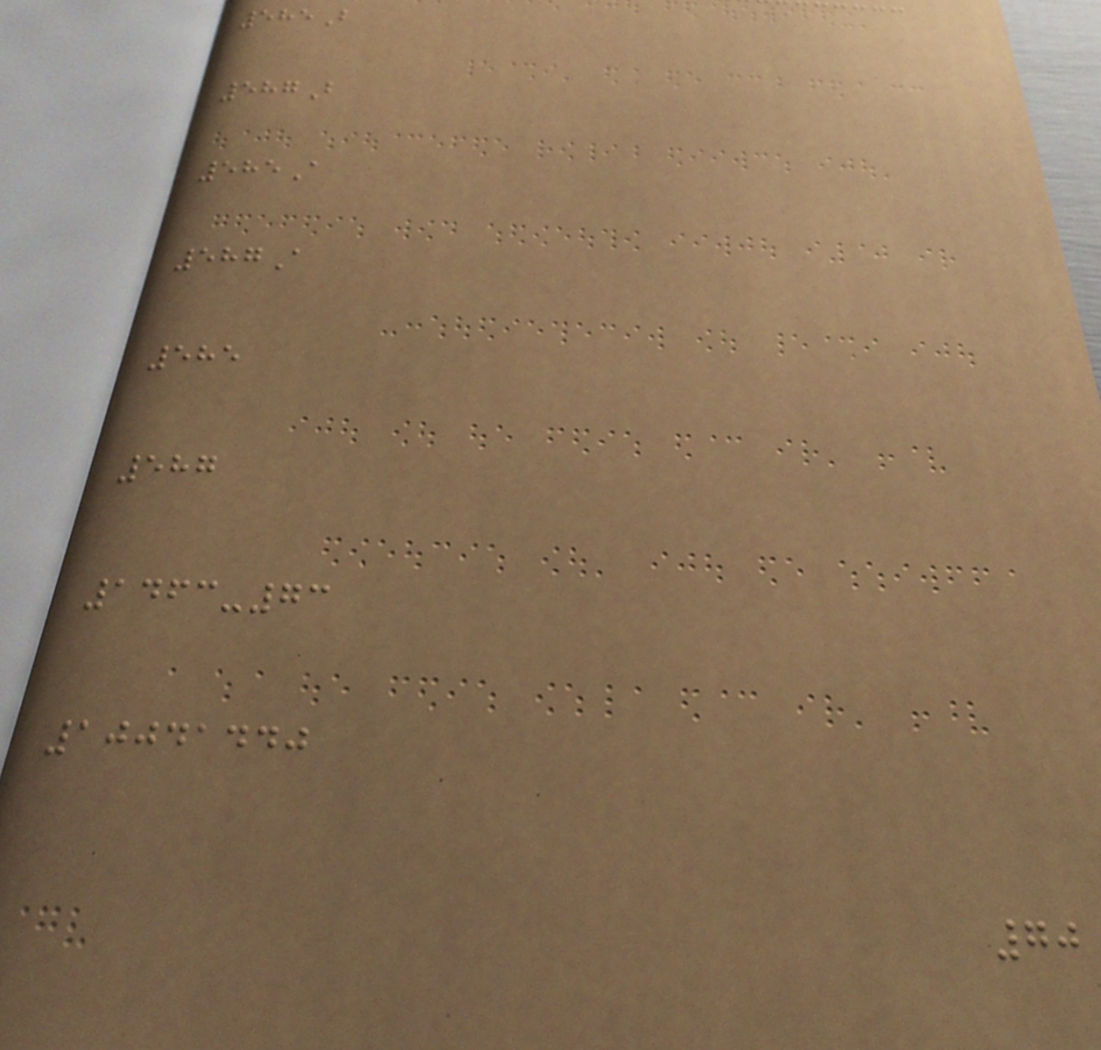585B
587B
585A
587A
585
587
1463-73
10041440
70
